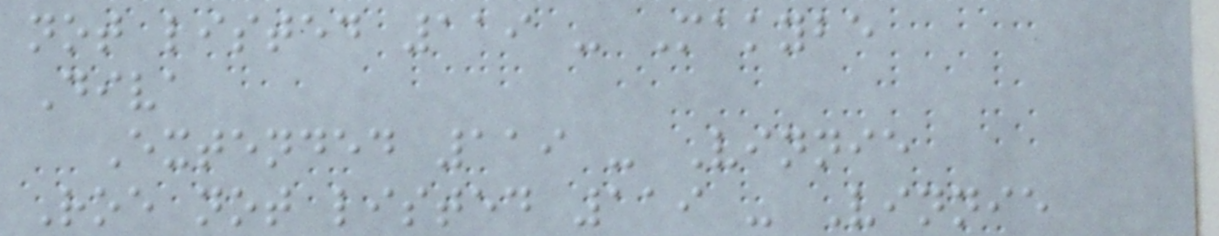not listed 119 - Makybe
Diva
Extended 119 - Vinnie
Roe not listed 119 - Vinnie
